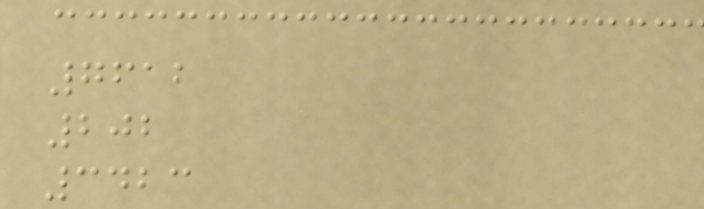7612
202
3423
